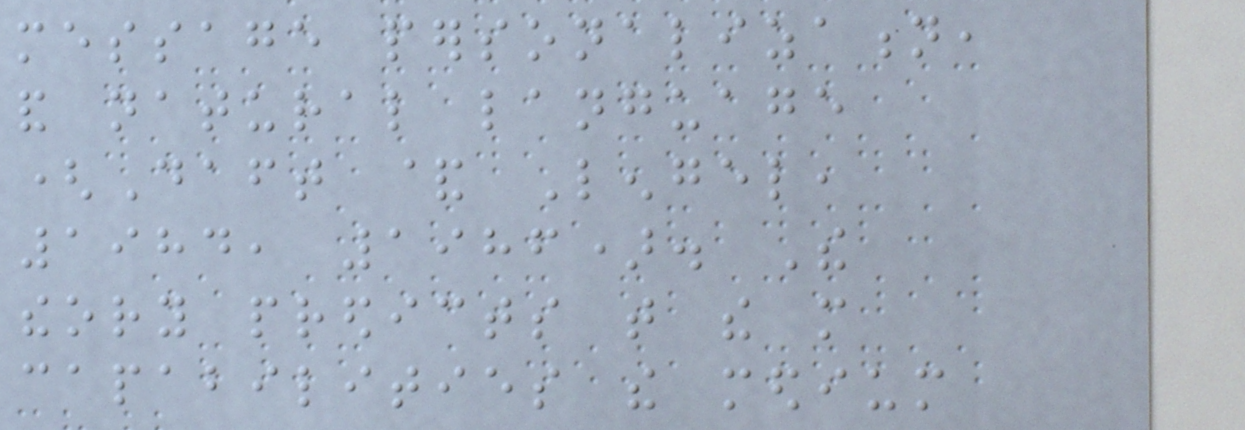message personalization,
and natural language
(Daft & Lengel,
1984, 1986). The
theory predicts that the more
capabilities the medium
